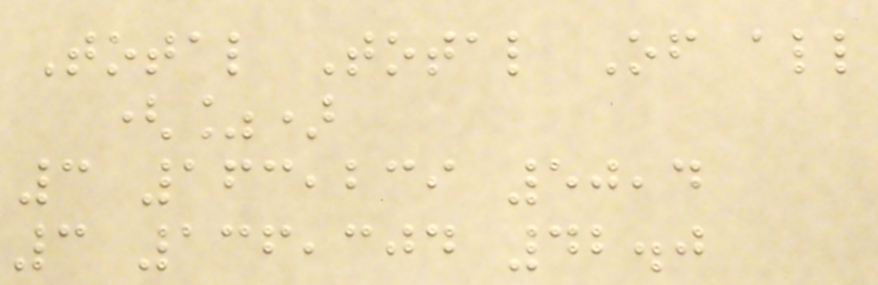Total Total Of all
(%)
3 163,239 50,4
3 136,304 42.0
